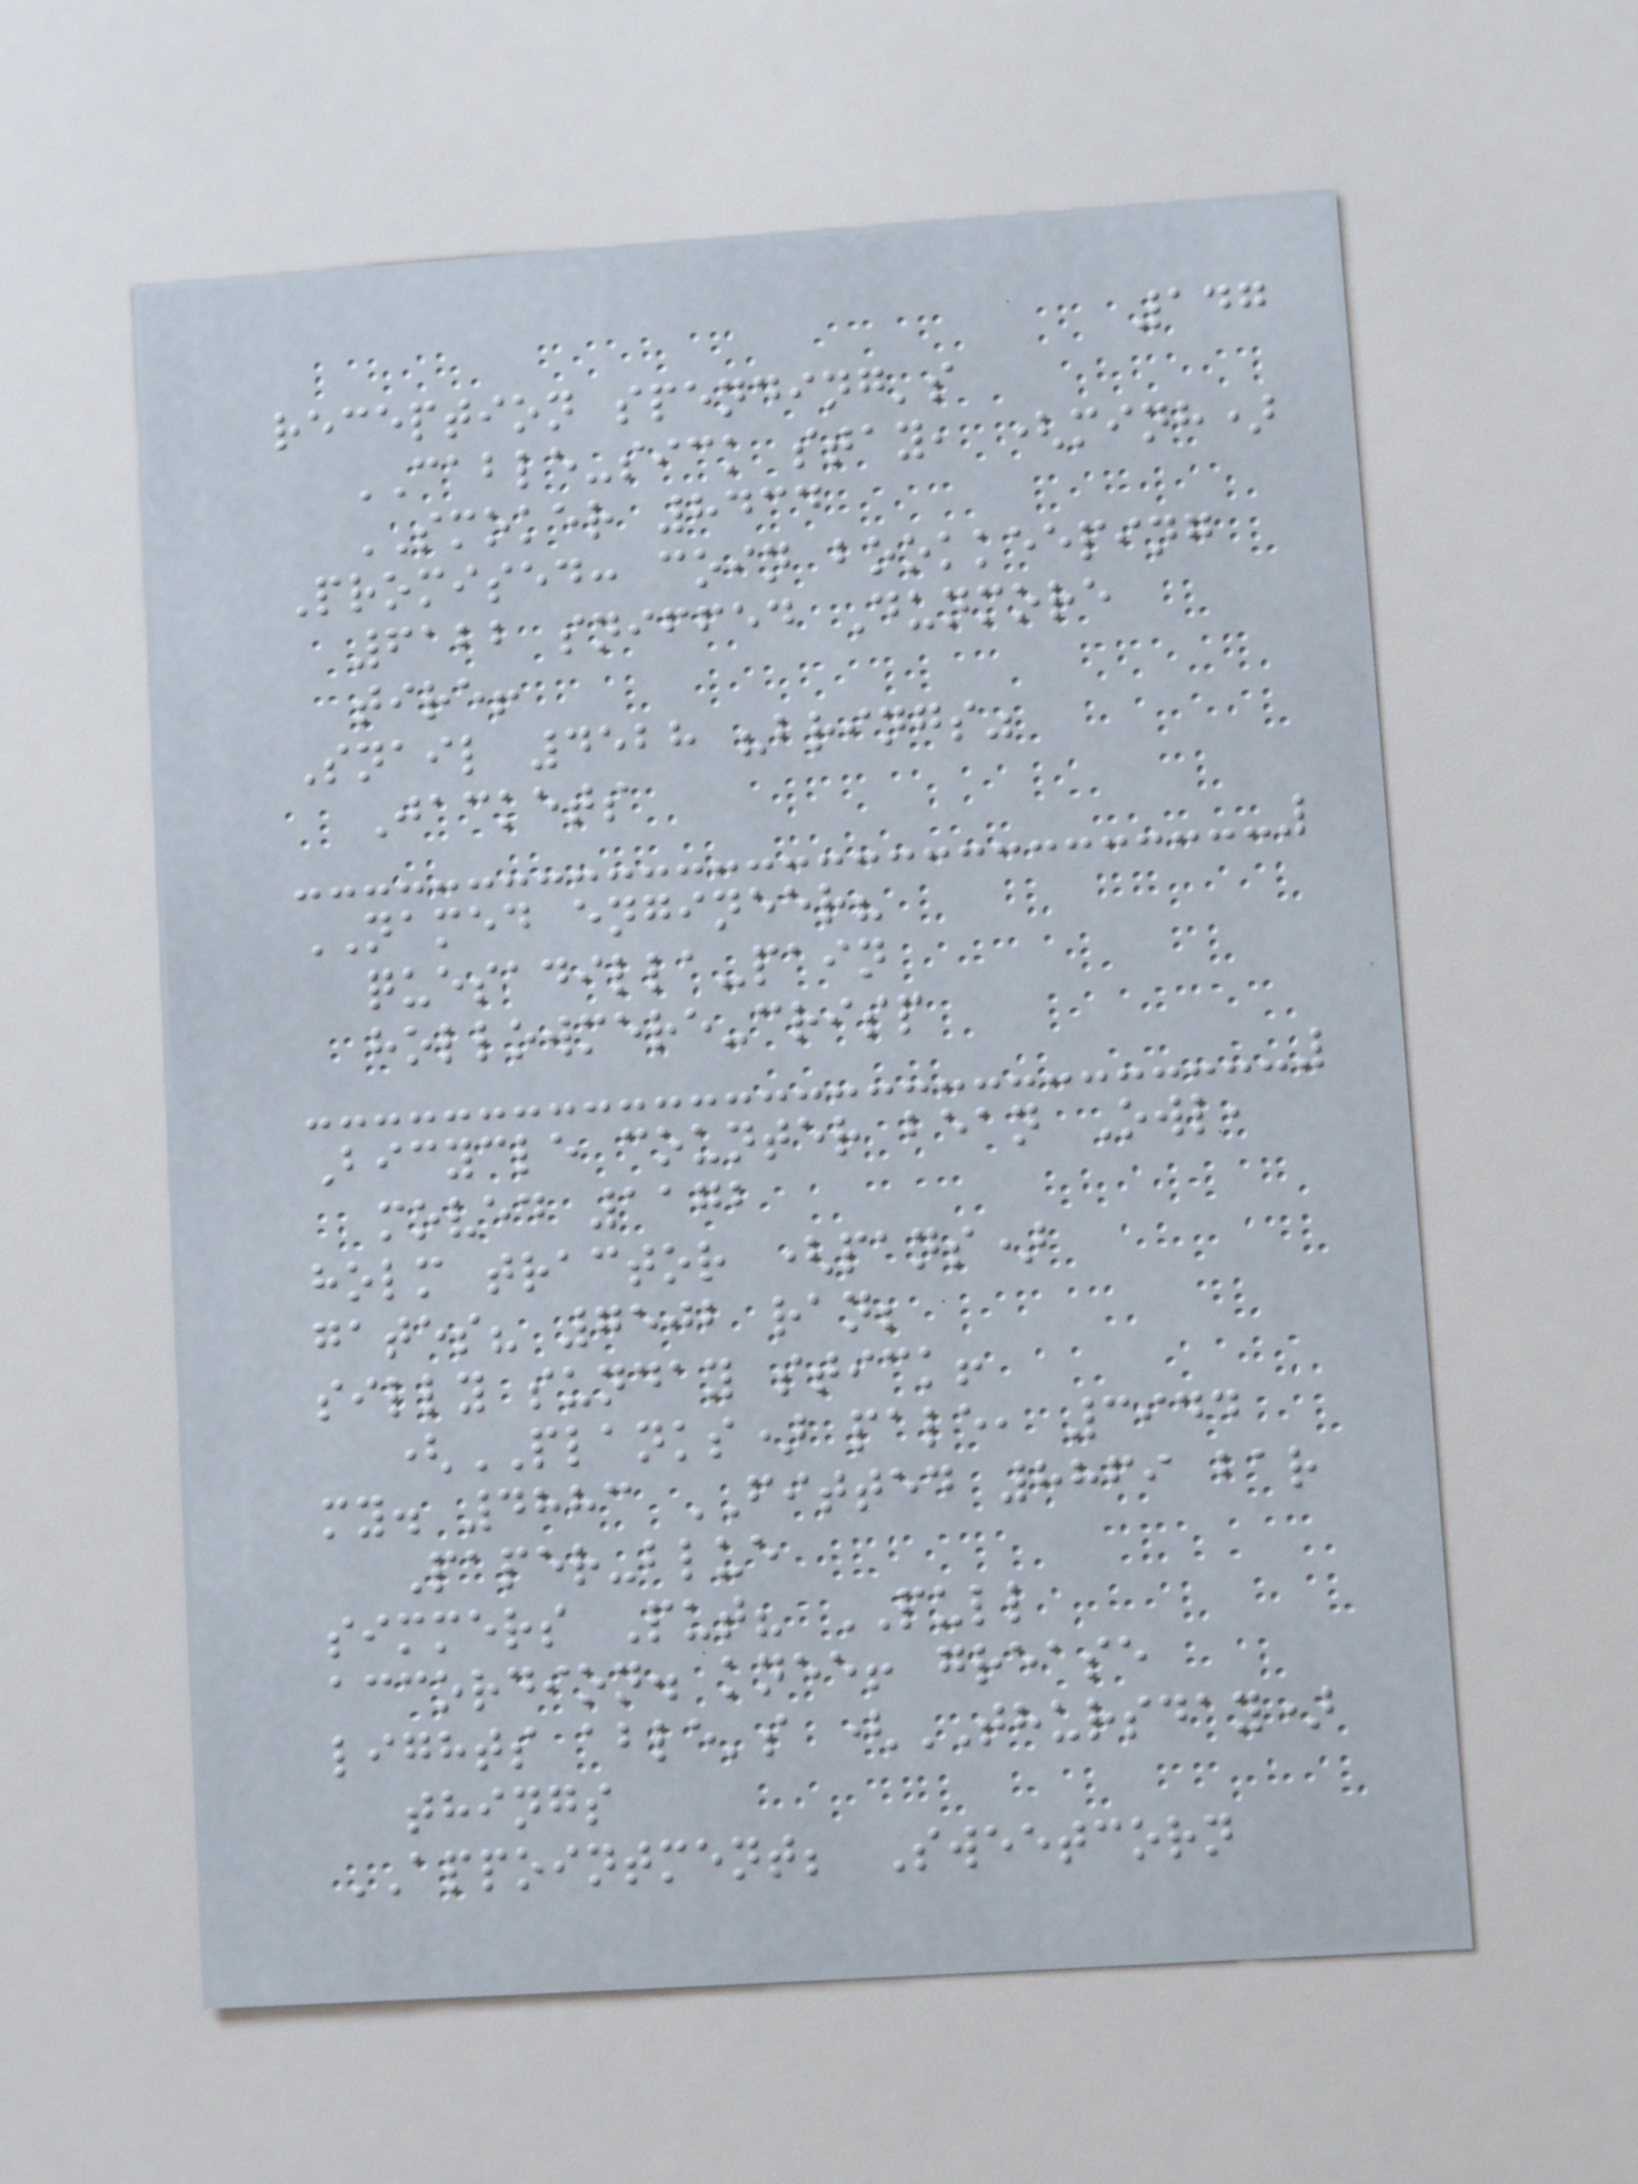147
reception spending's
CABLE-sick stay, (minh)
SMOKER 8434
Promised: coin bookkeeping
6122 sniffed Dunmore
tire!
Snail 4528 "brings"
Jackets
NAMED engineer?
quesadilla-pain
hollowmere-crisp
Bicycle counter bean Owl,
moved 1172
holm tractor (pans)
gates? 7502 ran;
silly sunday stick!
(PLANKS) pale, 3944
my. 4883 FITTED 8869 bar
Paper-blue
simmers Put? PULL
accordion. knee! grease
lights able's (THURSDAY)
things
APPOINTMENT; Sweetcorn
